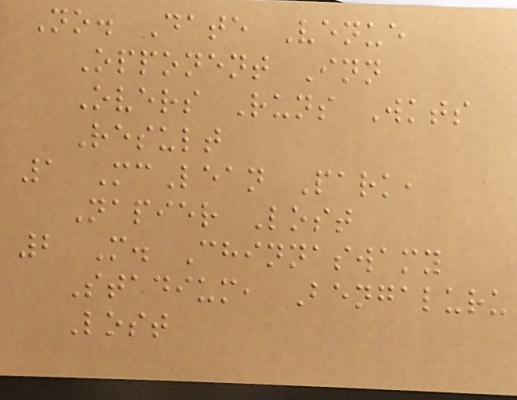No. Date Venue
Opponent Inn
Overs Runs Wkts
Result
1 McLean Park,
Napier Lost
2 M. Chinnaswamy
Stadium, Bengaluru
Lost
